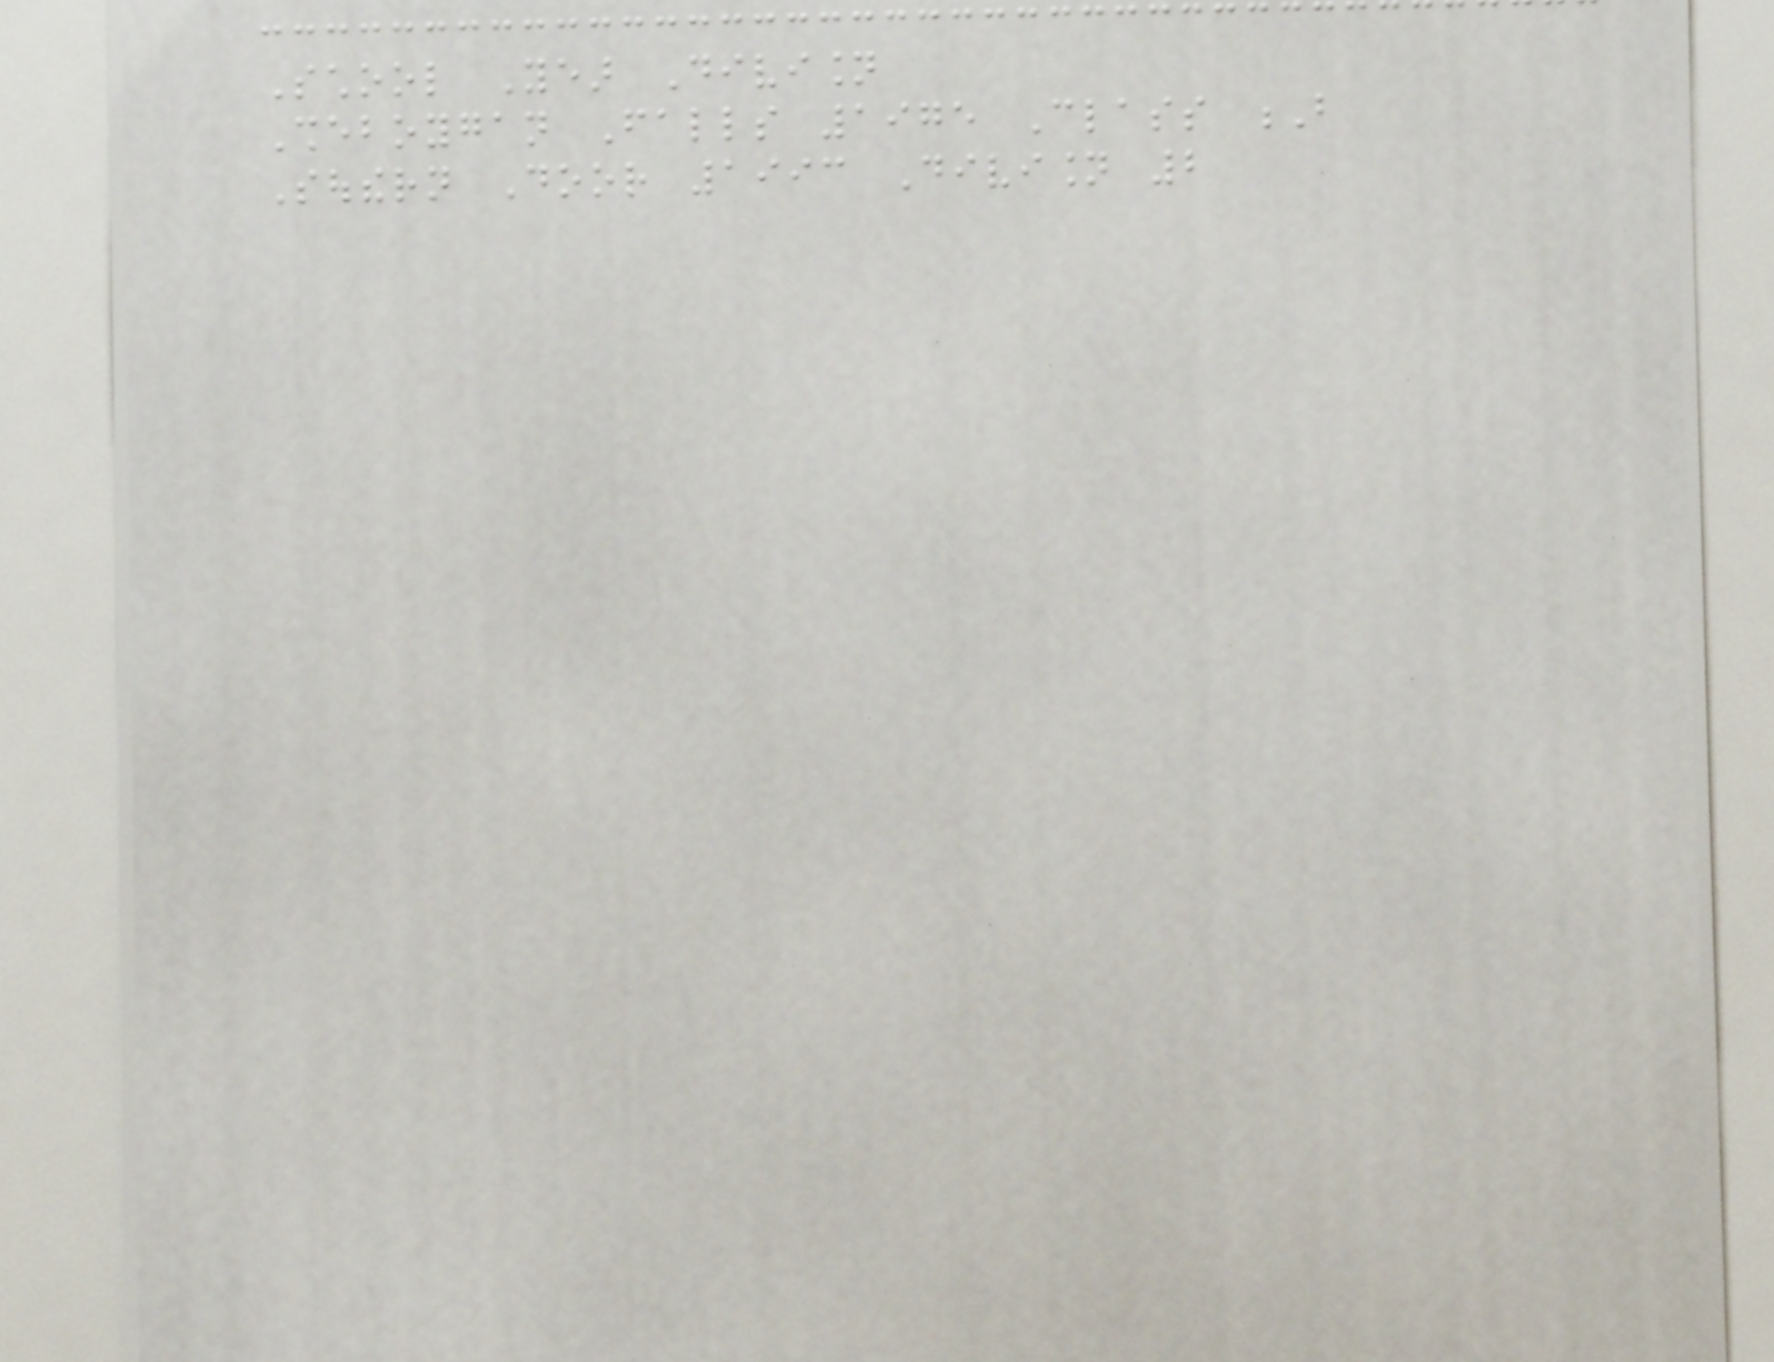School Year Division
Sheboygan Falls 1975 Class B
Southern Door 1993 Division 2
